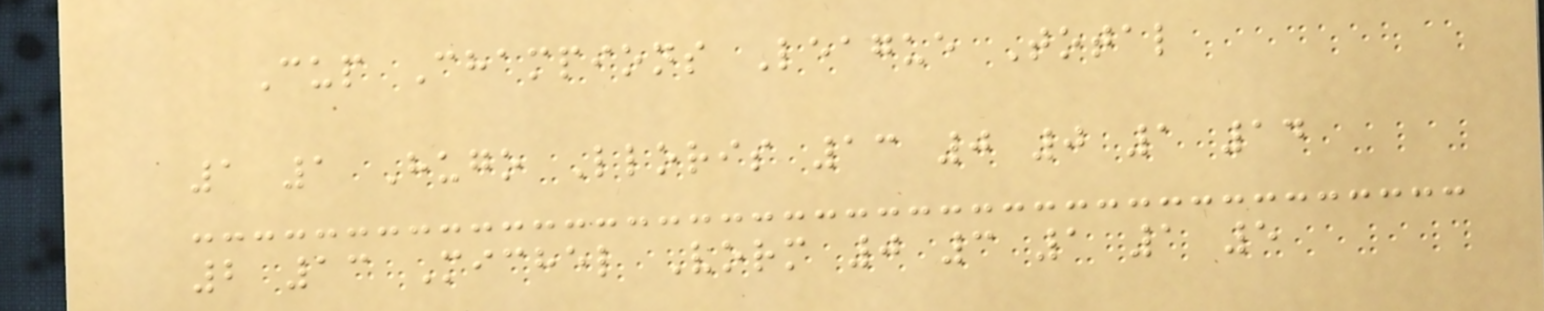Cup Champions League Total
1 1 Hugo Lloris 13 0 0 1 14
2 13 Michel Vorm 0 3 1 1 5
